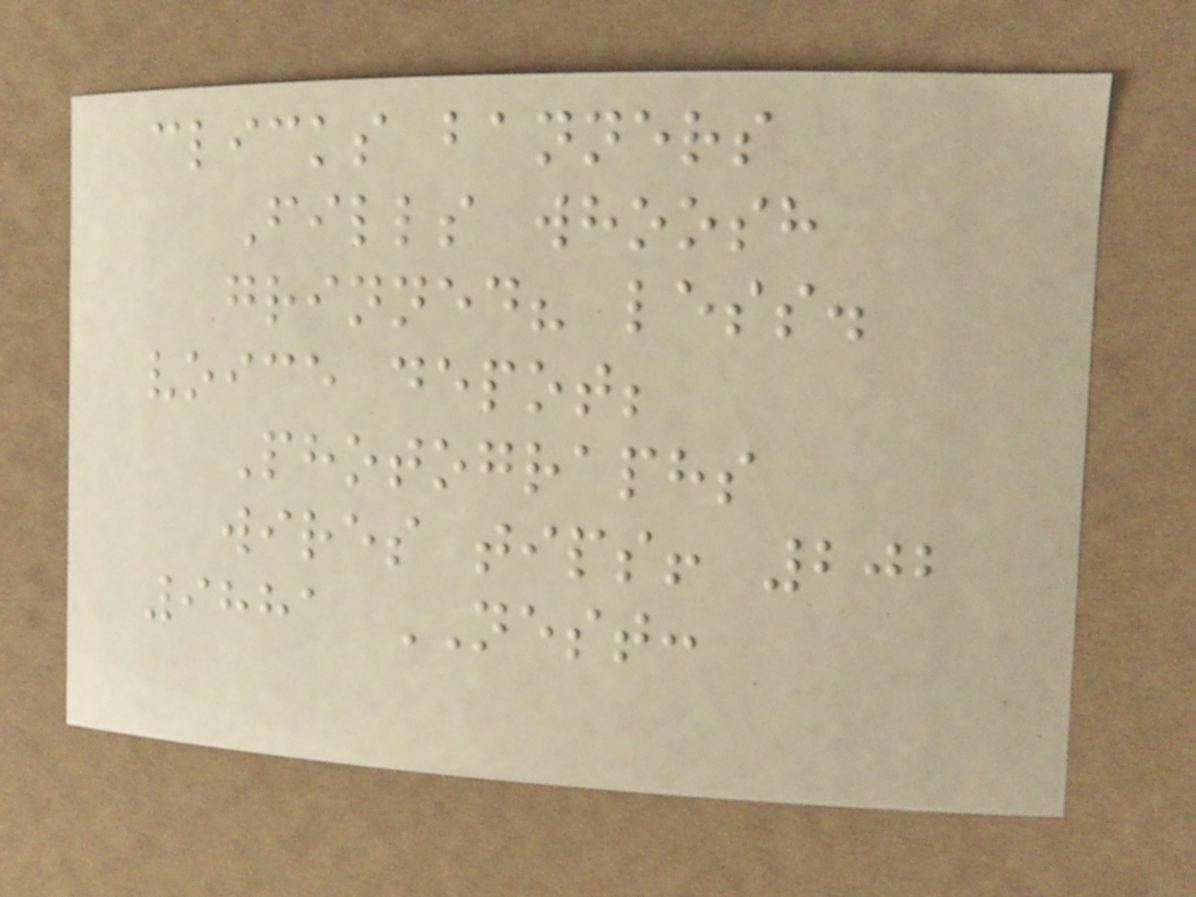clicks banners
Fills whoosh
grinned? less.
voice depot;
Photographs
wires tips! 202
9881 NEST:
